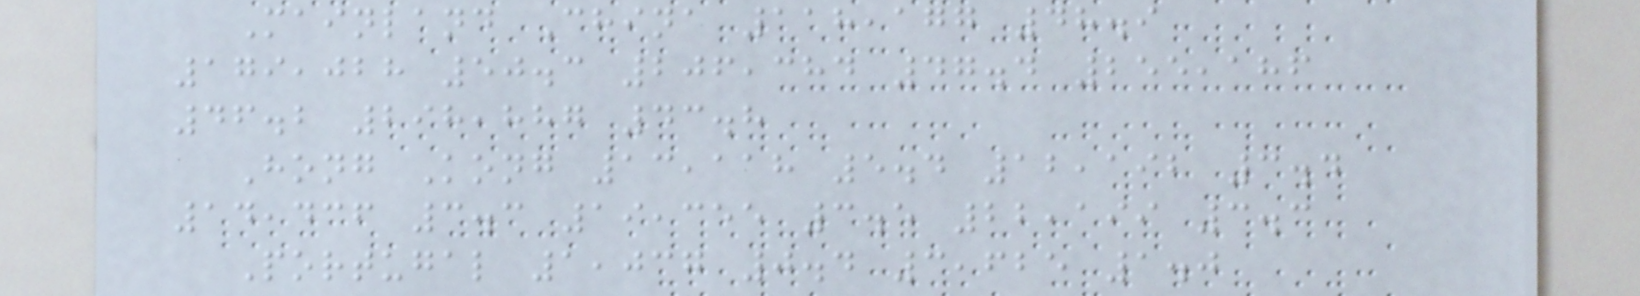Mainland China 118,177 48.9
179,028 50.3 206,384 47.4 255,186
46.2 298,887 43.8
Hong Kong 13,118 5.4 12,192 3.4
14,436 3.3 19,355 3.5 22,199 3.3
Portugal 1,037 0.4 3,625 1.0
